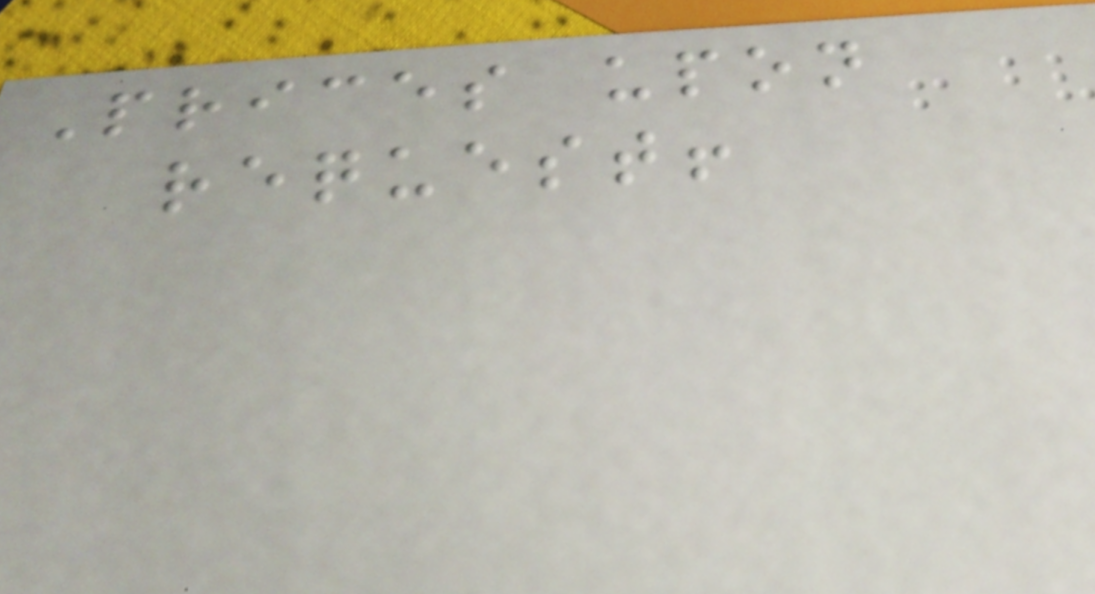Prices upon
request!
